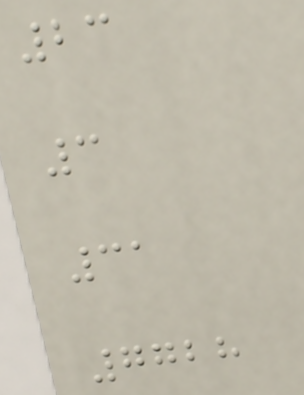23
3
31
7728
